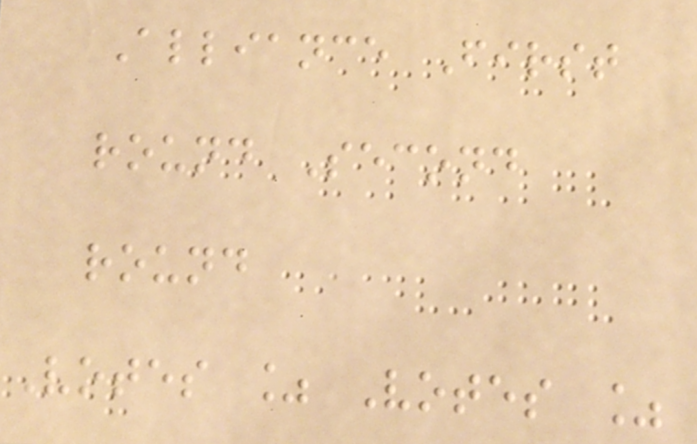Alliance First
round Second
round
Votes % Votes %
